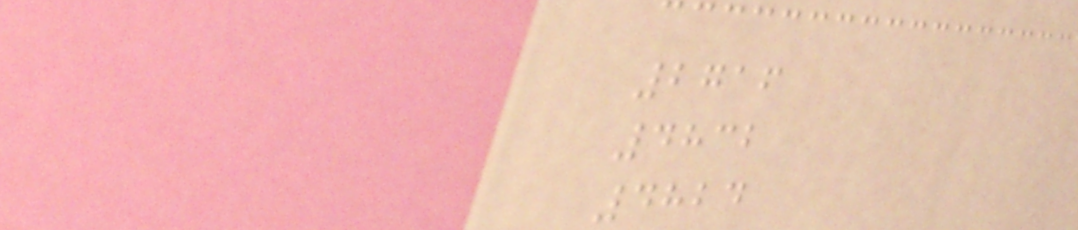2716
4832
4824
